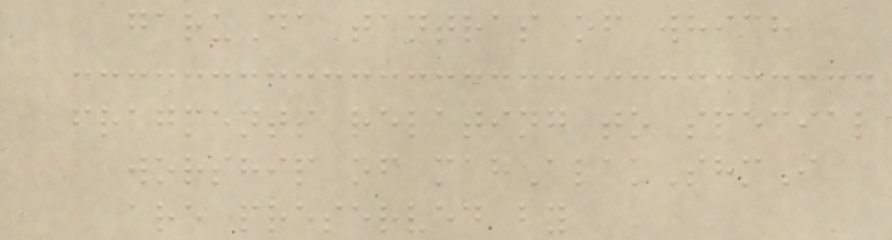garuDa tantras of which
fragments relating to special
worship of mahAlakShmI
are preserved by
